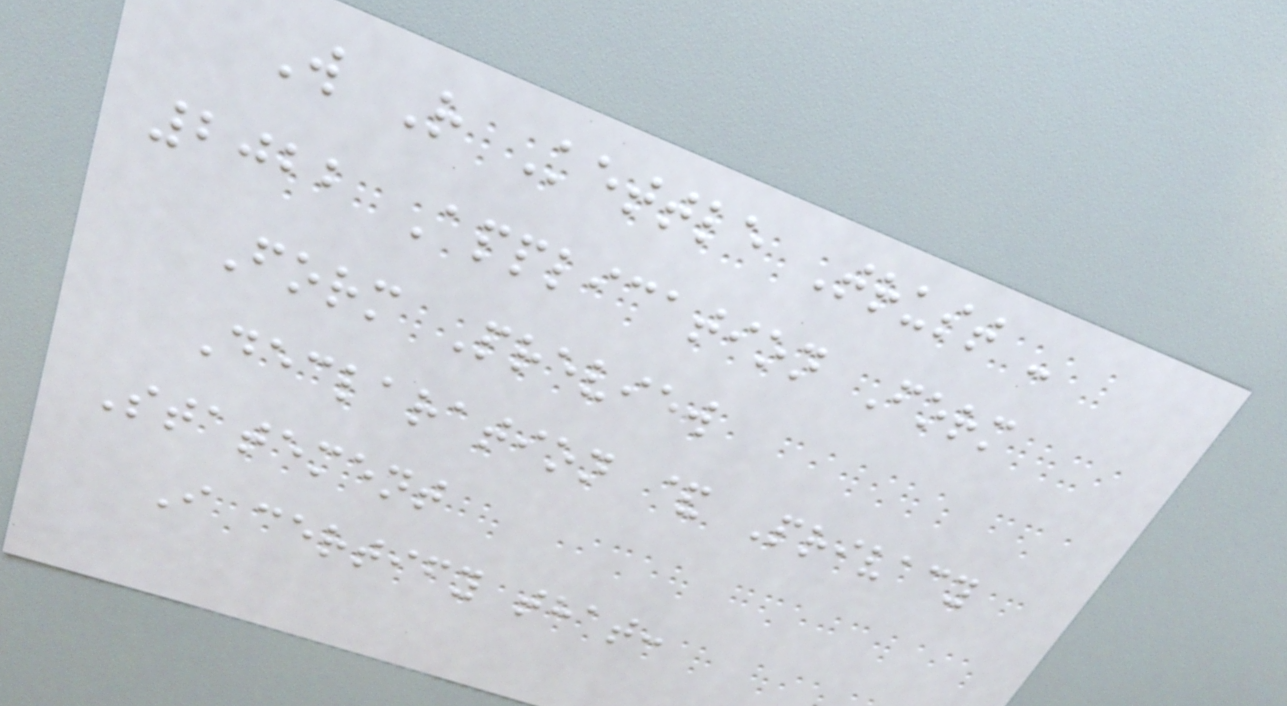W R Kettle Trust -
2022 Application Form
Form Preview
Declaration & Privacy
Statement
I certify that:
